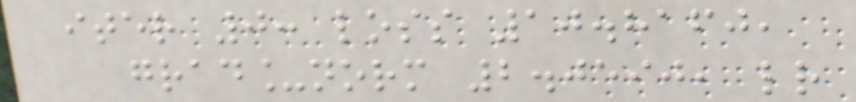iter 0: loss 10.8160,
grad_norm 2.0590, lr
